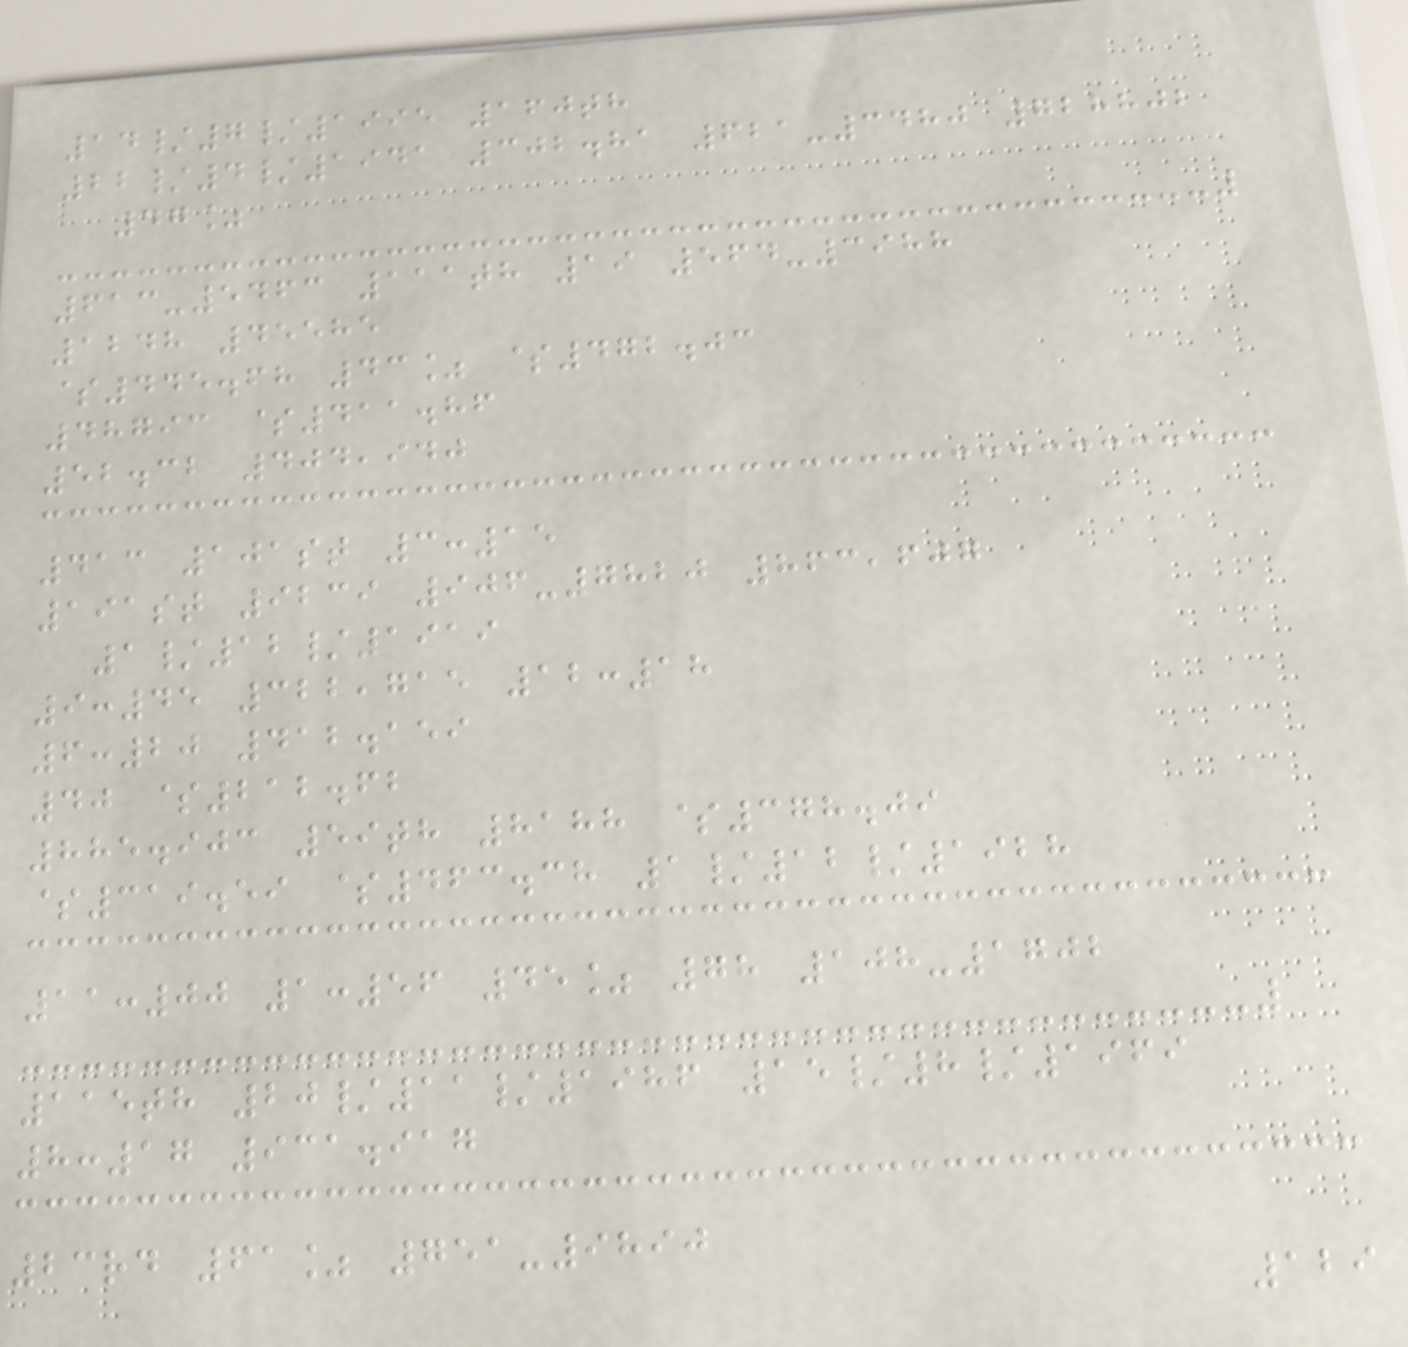14/7/1995 160th
22/4/1941 302.81 621-3480 728802
47%
613-5463 111th 19 564-3988
1248 45585
$445.68 43% $472.03
48793 $411.86
52.32 404,940
413 101st 3:15
191st 9239 906-7820 863,607
1/12/1919
9:45 322,715 12:18
6:20 412.159
40 $212.62
885.903 59th 8188 $378.09
$319.59 $463.38 1/12/1928
11:00 1:56 45% 78 108-1702
115th 20/11/1986 15/8/1969
8:17 931.917
23rd 61% 751-9890
129
